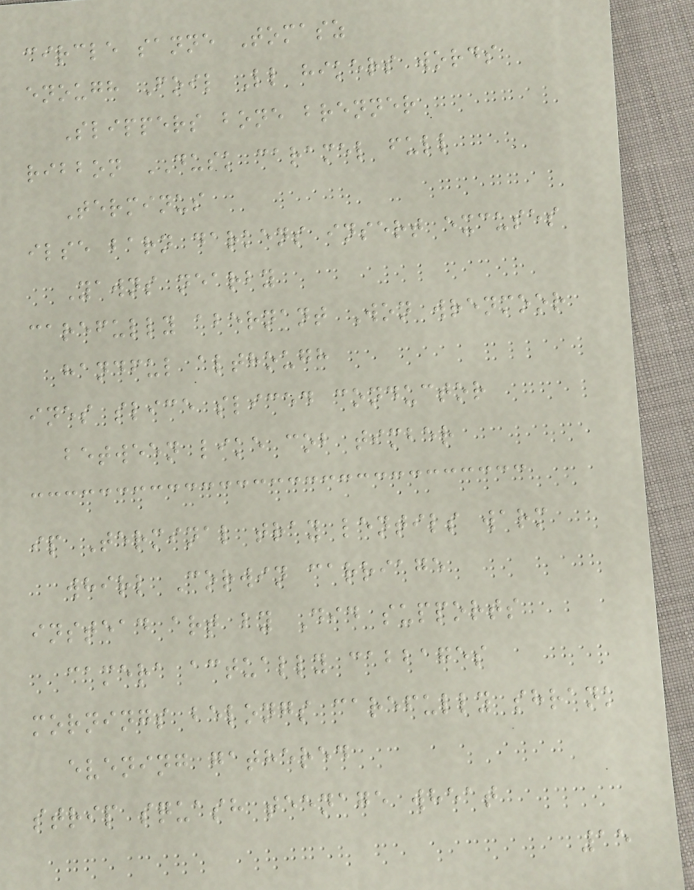circle sanne Tomasz
enough Foil Ll hikers words
Slippers bone brenner
ribbon DUSK caramel full
Terminus
ilse barn darkens insert excuses
Yawns nearby
carefully abernant Won wrenmoor
handful although
ines slice sliced conductor
between like cob timber
ip Terminal tray lentils warm
whirl Corwin carriage
instead art by Did supports
camera actually cabbages
mornings belongs carefully shrank
evening gathered
strip squash teenage wheat
15
